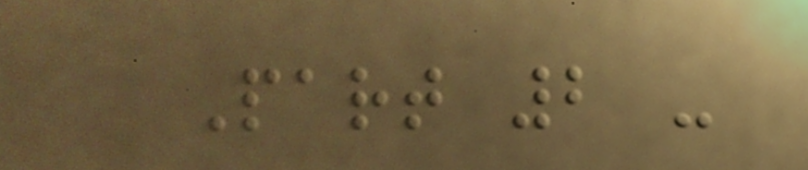Part 2 -
